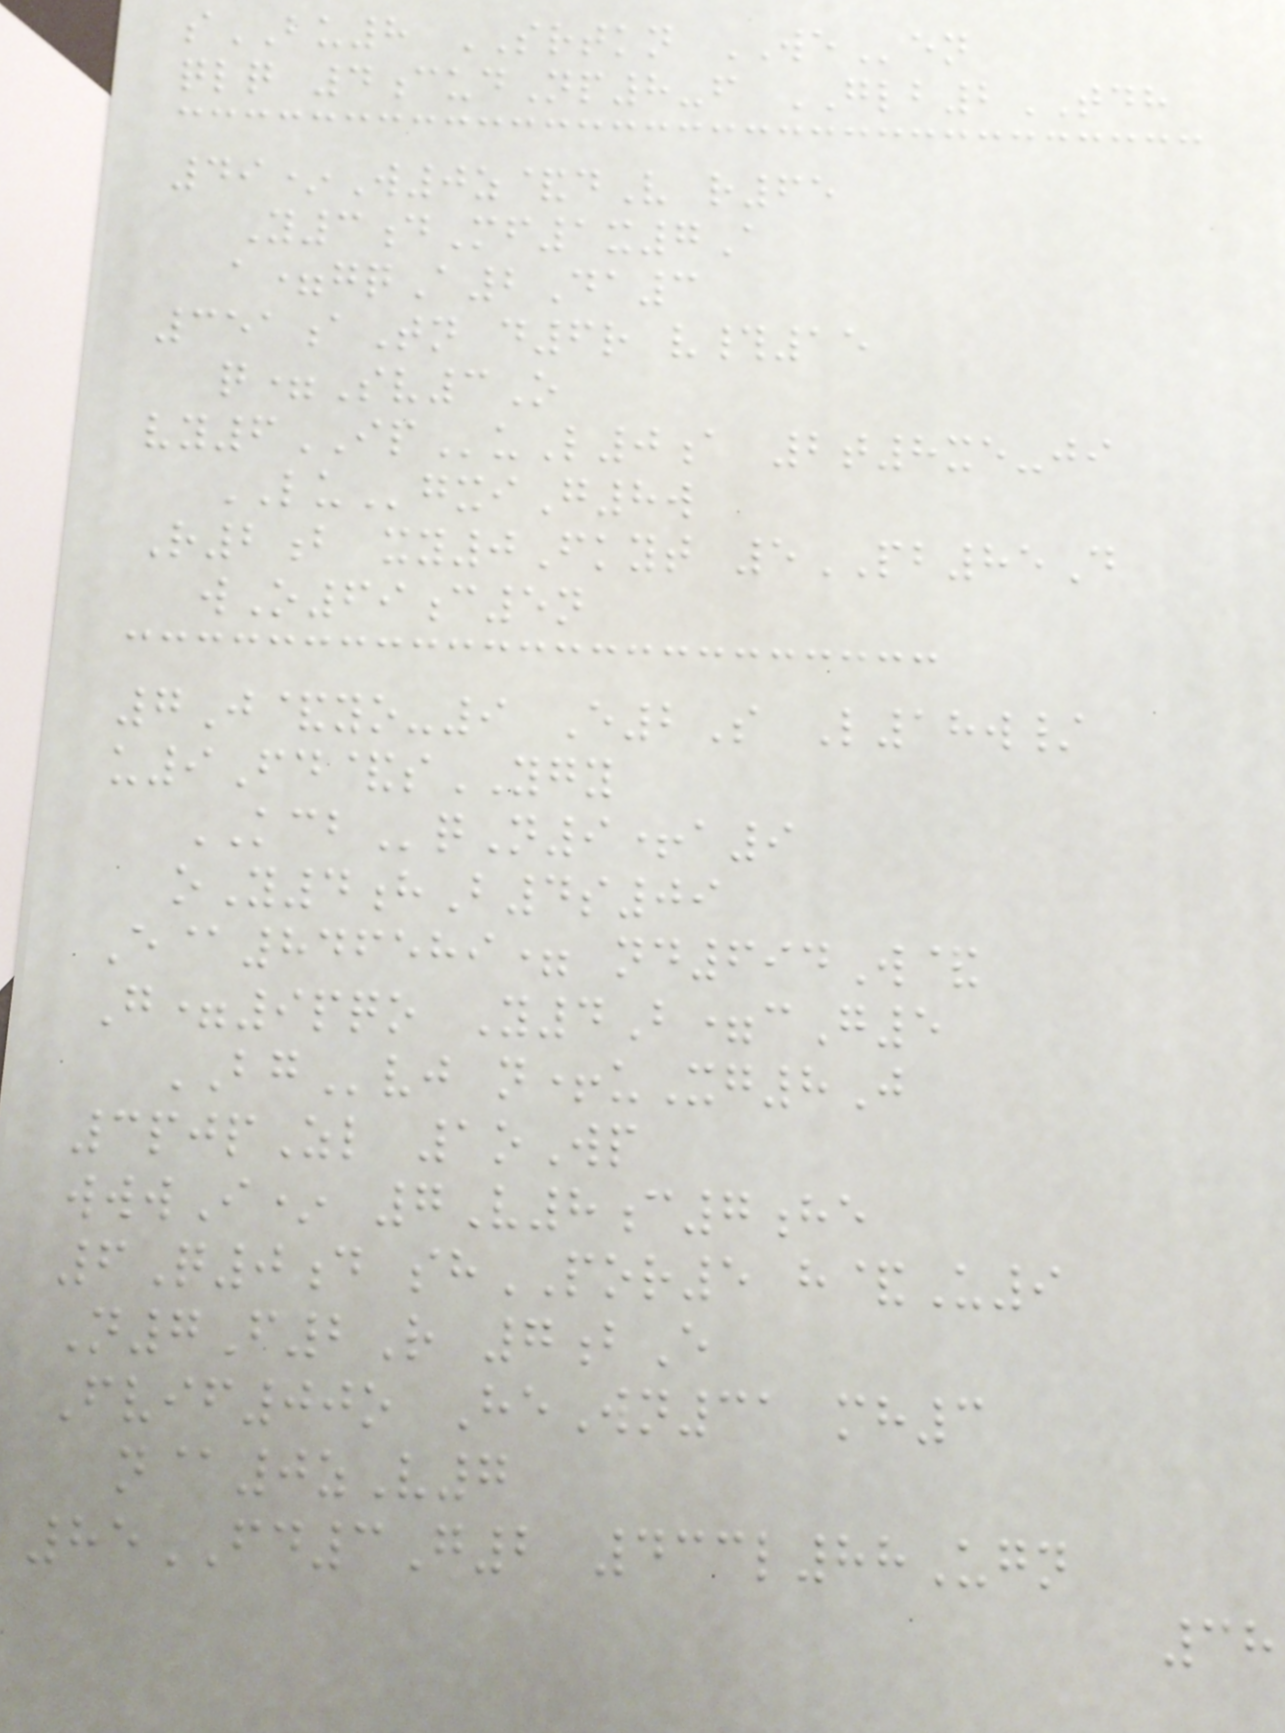sBU8 SRTKN WEen
qlq 4cudNp8-f GLB2TDH
49*W0z&dV r65
Y3dMf1x7A
a=gqA2Da3
351aTn d6r v#15
q=Sv3O
vy6IPuL0a 2t8xe-ji
LUgxiG8w
R2b xy0Fkyt 5PB85D
wO69c5n
7J&yo-9 E2S L18w/
u9Fd&sYGY
KCBqN9+a9
oY4hB4s09
E@846589= nd694W&
G=9pqo Y4B=cG5
BGvj n+uXg8J
3pjpZl 1oWp
wwwI* 7V8c7he
6Q0d shPOR5 h&U9
N7F2R 7bE
Fvif00o HeWn31 mh3
n@0zV7
85FD3G2 433l88Ugn
38
